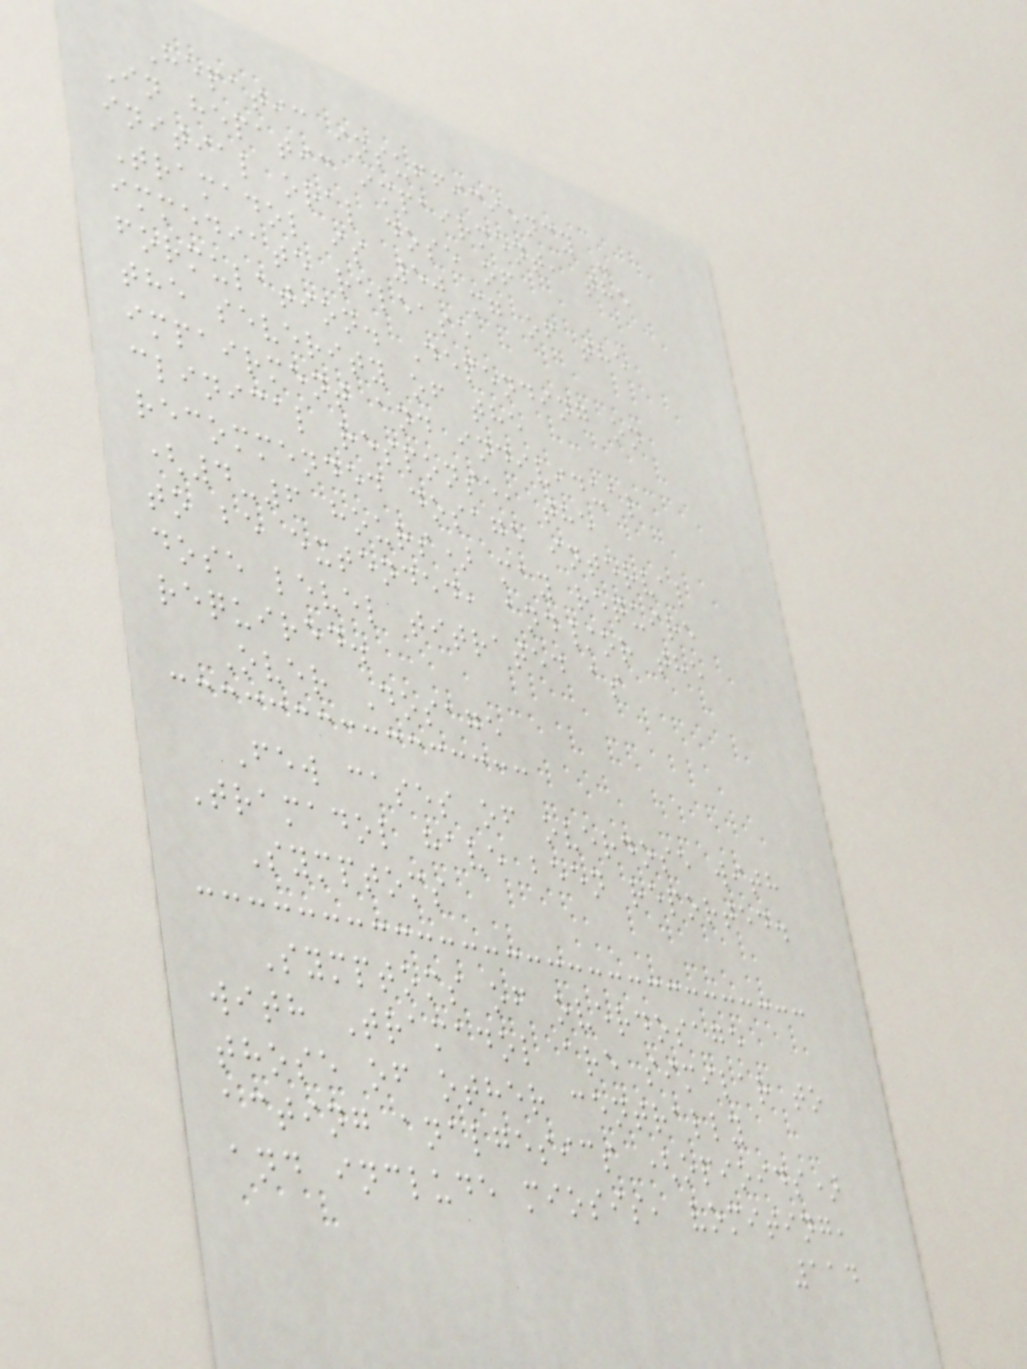Hepatic insufficiency -
In hepatic impairment, the
initial oral dose of
Tramadol is 50 mg of the
immediate release
formulation. Depending on
the severity of the
impairment and individual
clinical response, the
recommended dosage interval
(4-6 hours) may require
to be extended, and/or the
dose level titrated as
required.
Over Dosage
Few cases of overdose with
Tramadol have been reported.
Symptoms
Symptoms of overdosage
with Tramadol are similar to
those of other centrally
acting analgesics (opioids)
and include miosis, vomiting,
114
